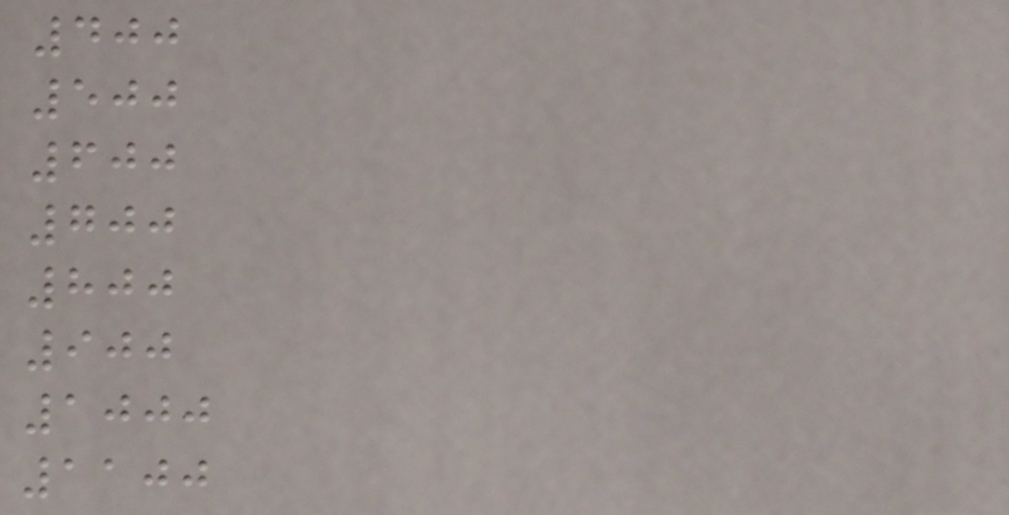400
500
600
700
800
900
1000
1100
